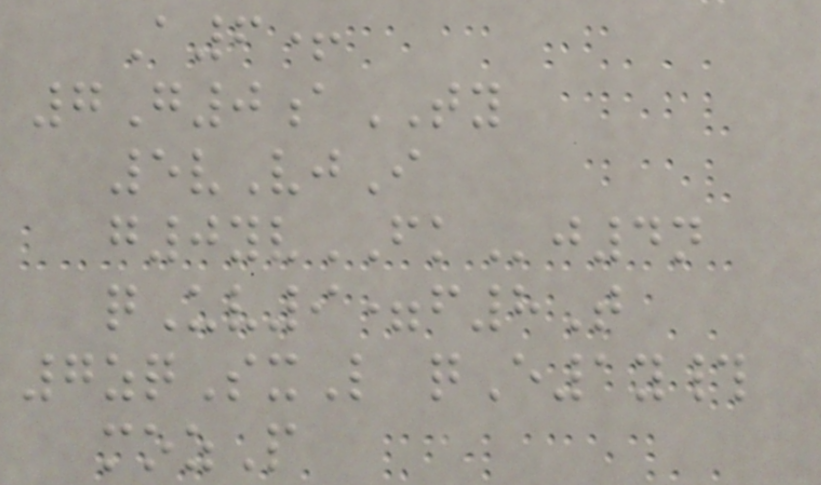A6+
7G0aTY
5vVjI
g0yvFKj4n
qUv9=f8T
7zqSxL qE1y#
mozP
